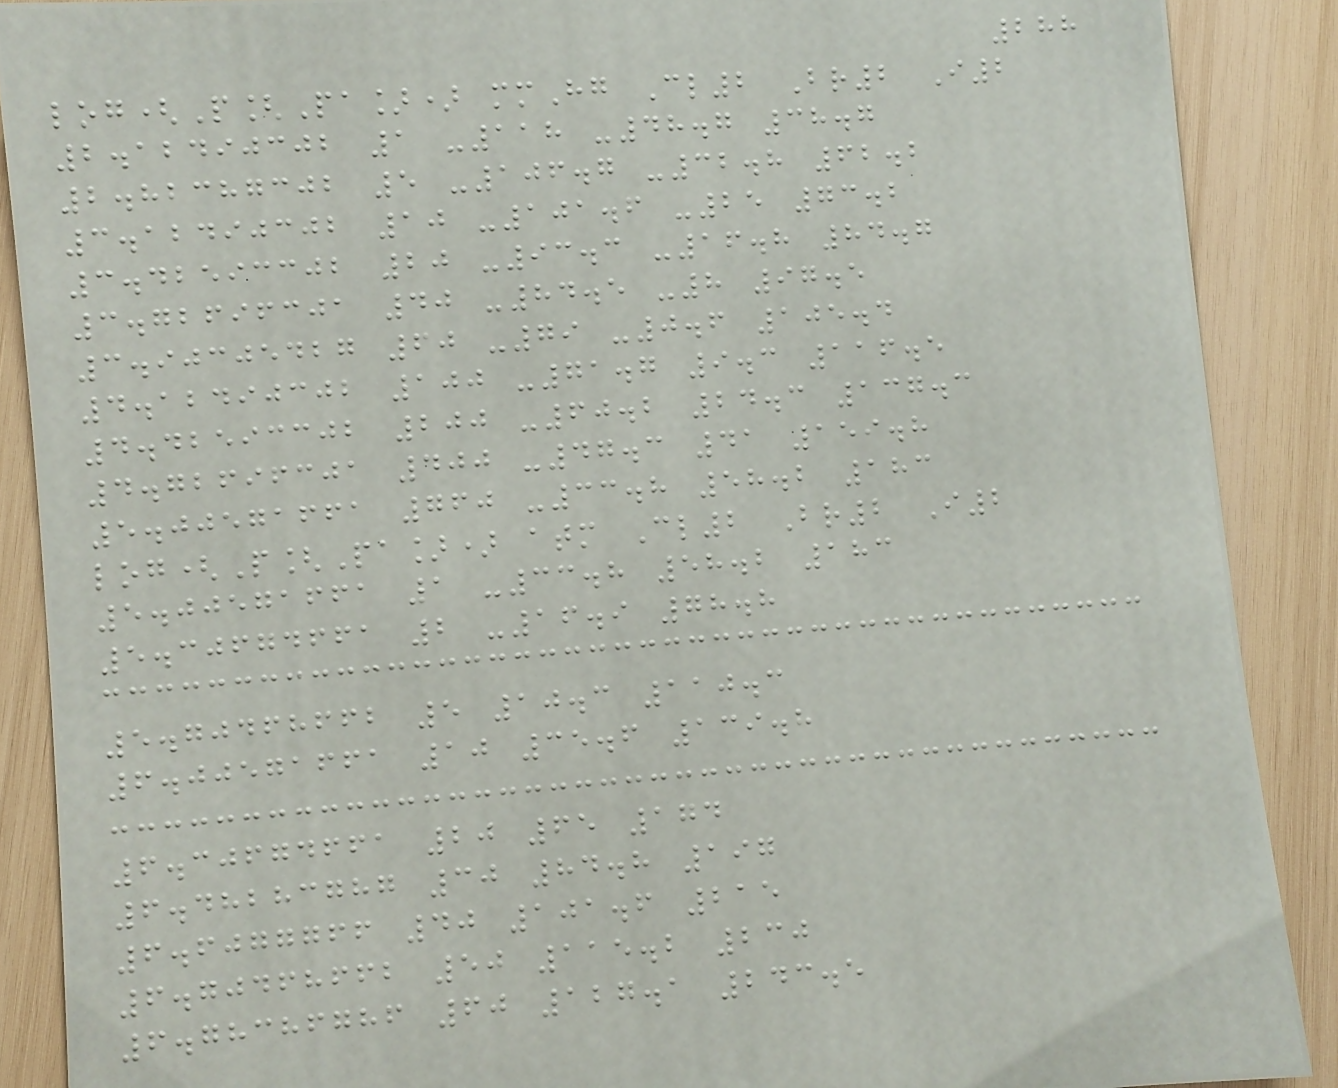288
log(P[Pa]) mmHg Cl2 Br2 I2
2.12490302 1 -118 -48.7 38.7
2.82387302 5 -106.7 -32.8 62.2
3.12490302 10 -101.6 -25 73.2
3.42593302 20 -93.3 -16.8 84.7
3.72696301 40 -84.5 -8 97.5
3.90305427 60 -79 -0.6 105.4
4.12490302 100 -71.7 9.3 116.5
4.42593302 200 -60.2 24.3 137.3
4.72696301 400 -47.3 41 159.8
5.00571661 760 -33.8 58.2 183
log(P[Pa]) atm Cl2 Br2 I2
5.00571661 1 -33.8 58.2 183
5.30674661 2 -16.9 78.8
5.70468662 5 10.3 110.3
6.00571661 10 35.6 139.8
6.30674661 20 65 174
6.48283787 30 84.8 197
6.6077766 40 101.6 215
6.70468662 50 115.2 230
6.78386786 60 127.1 243.5
